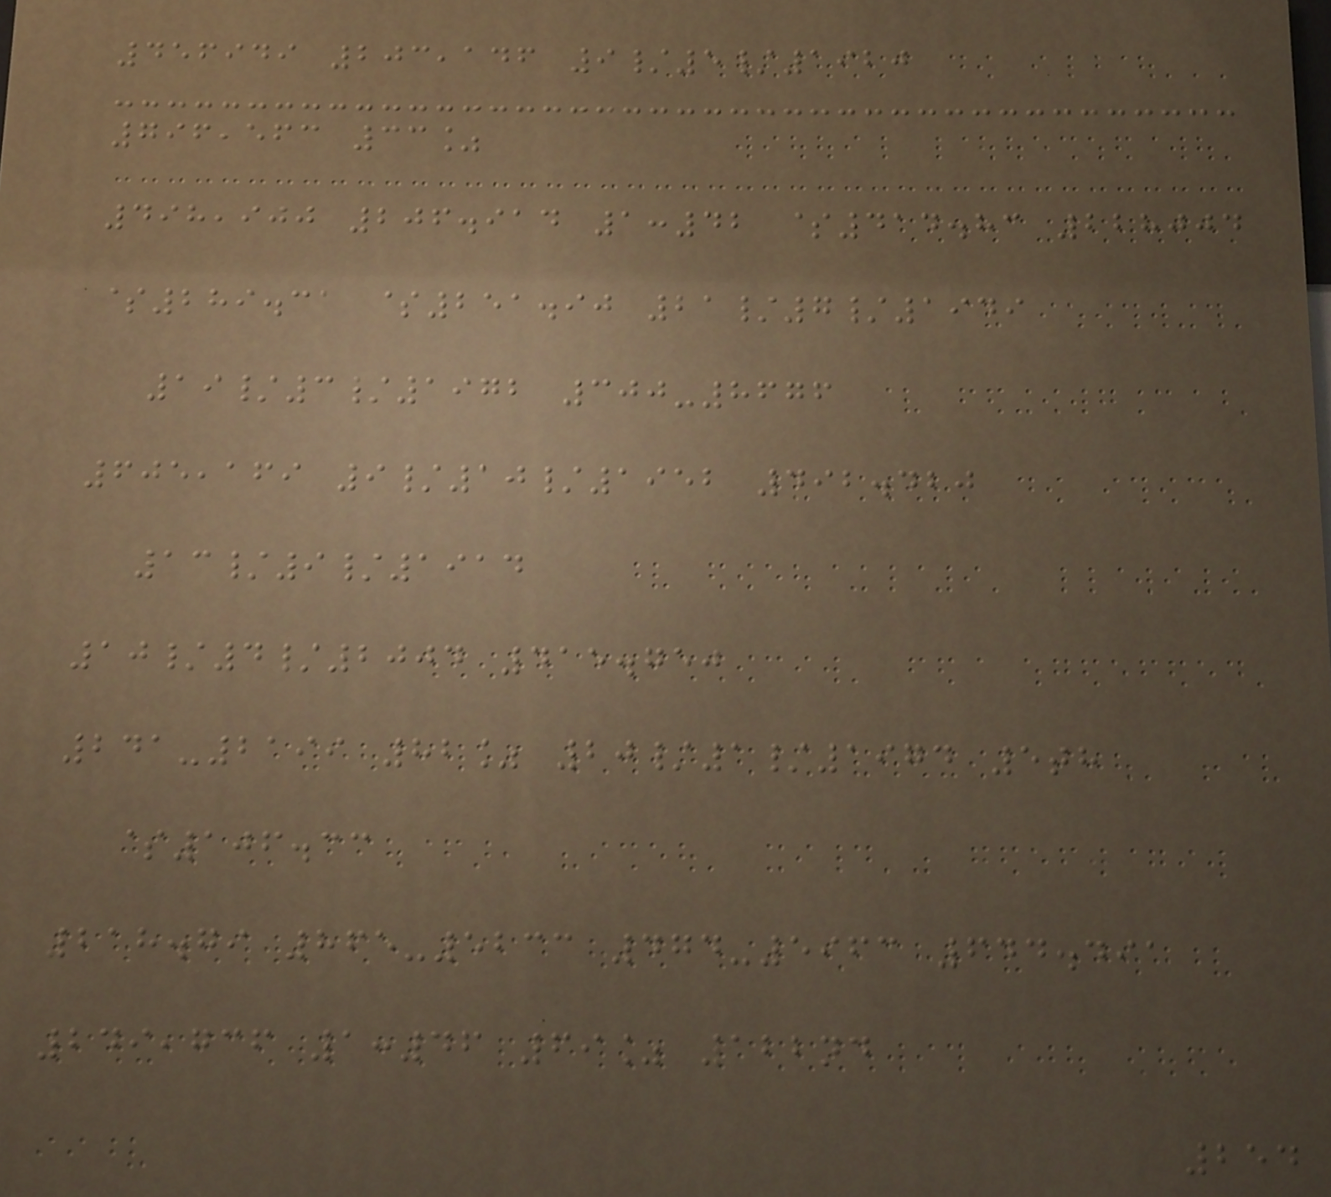456949 203,146 9/5/1920
796,563 33%
498,900 206.914 1:42 $414.83 228004
$289.31 $251.90 21/7/1949
19/3/1972 300-8676
605,169 9/10/1952 492.420
13/9/1914
10/4/2004 415.750
241-2199 82% 20/1/1974 5th
$106.33
218.79 865-5233 474-5963 644.491
249,736 1:46 69% 122nd
254
